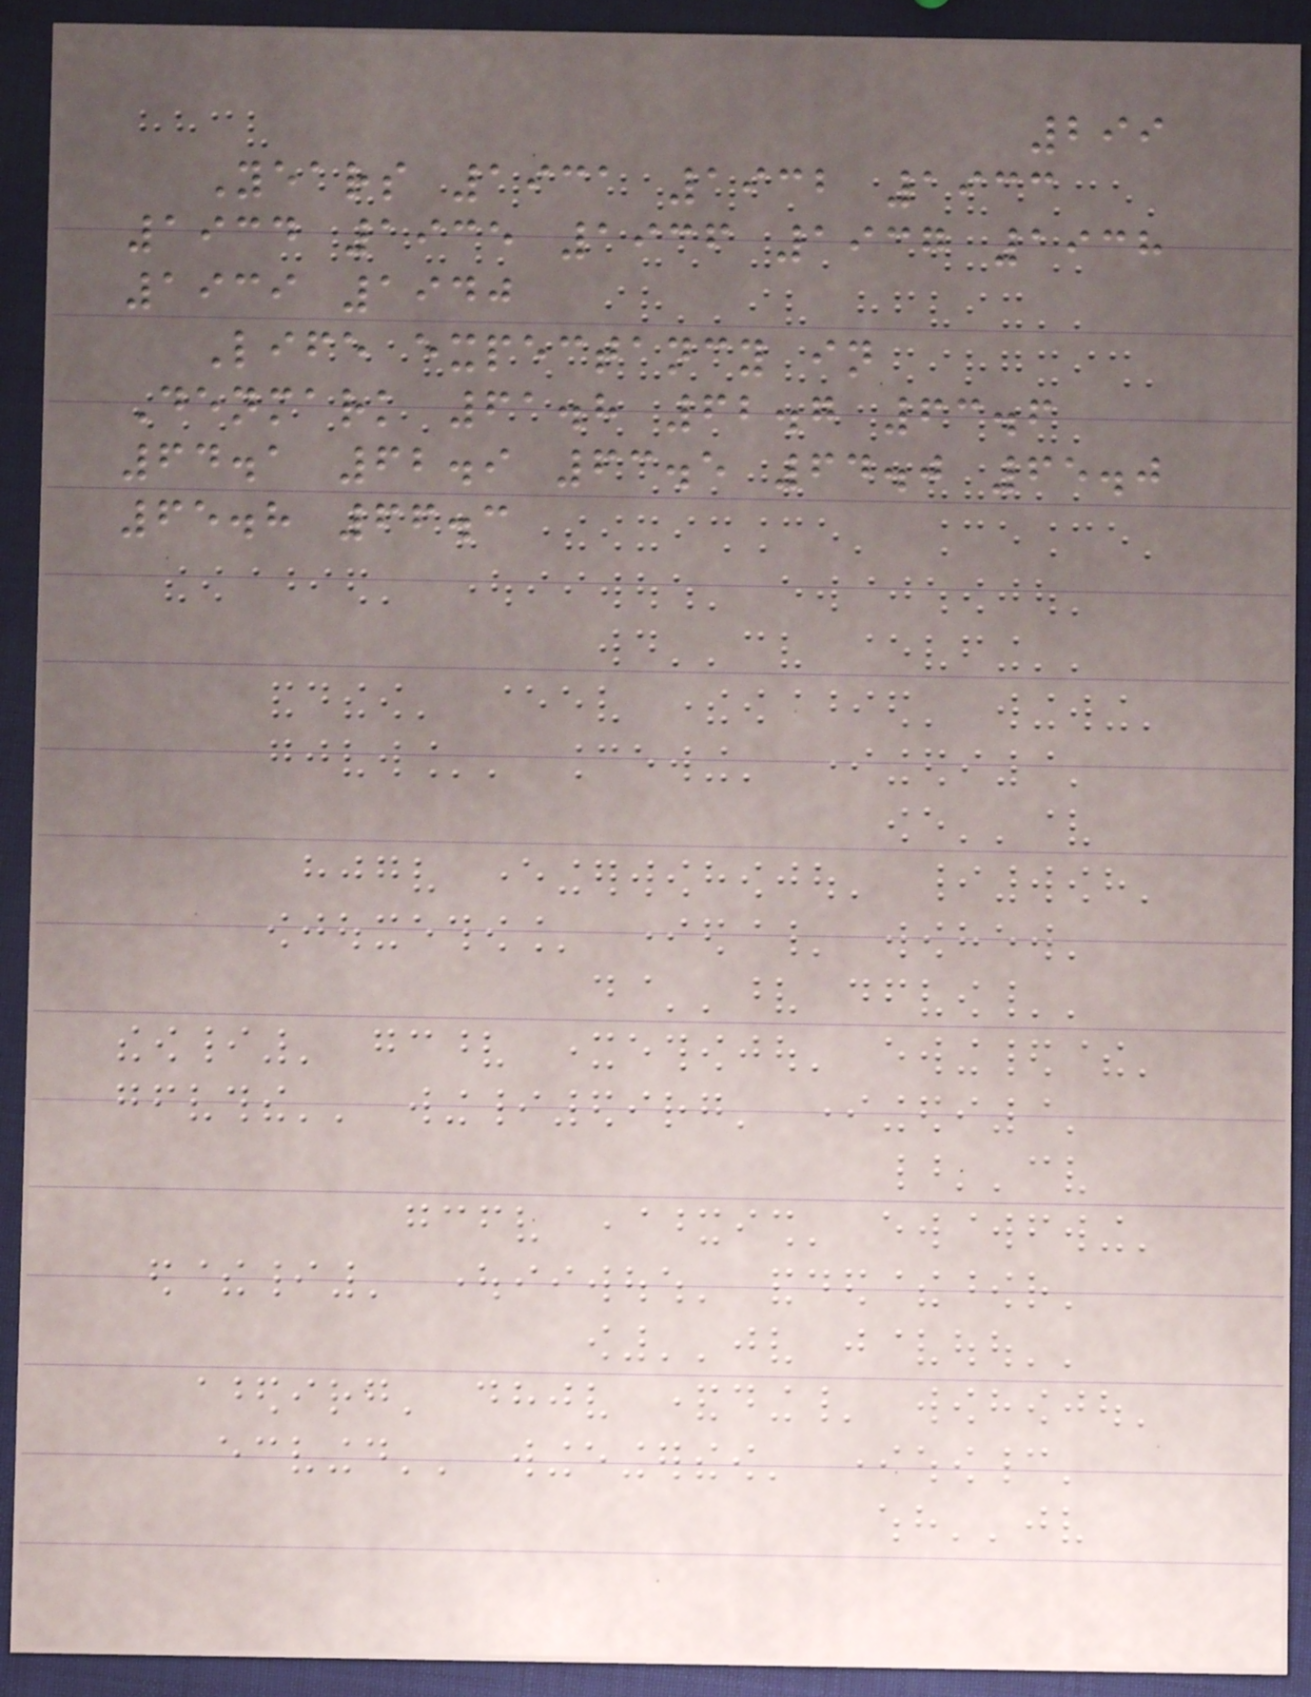299
Years 1931 1932 1933
1934 1935 1936 1937 1938
1939 1940
Life expectancy in
Denmark 61.8 62.7 63.6
64.1 62.9 63.5 64.0 65.0
65.8 66.3
